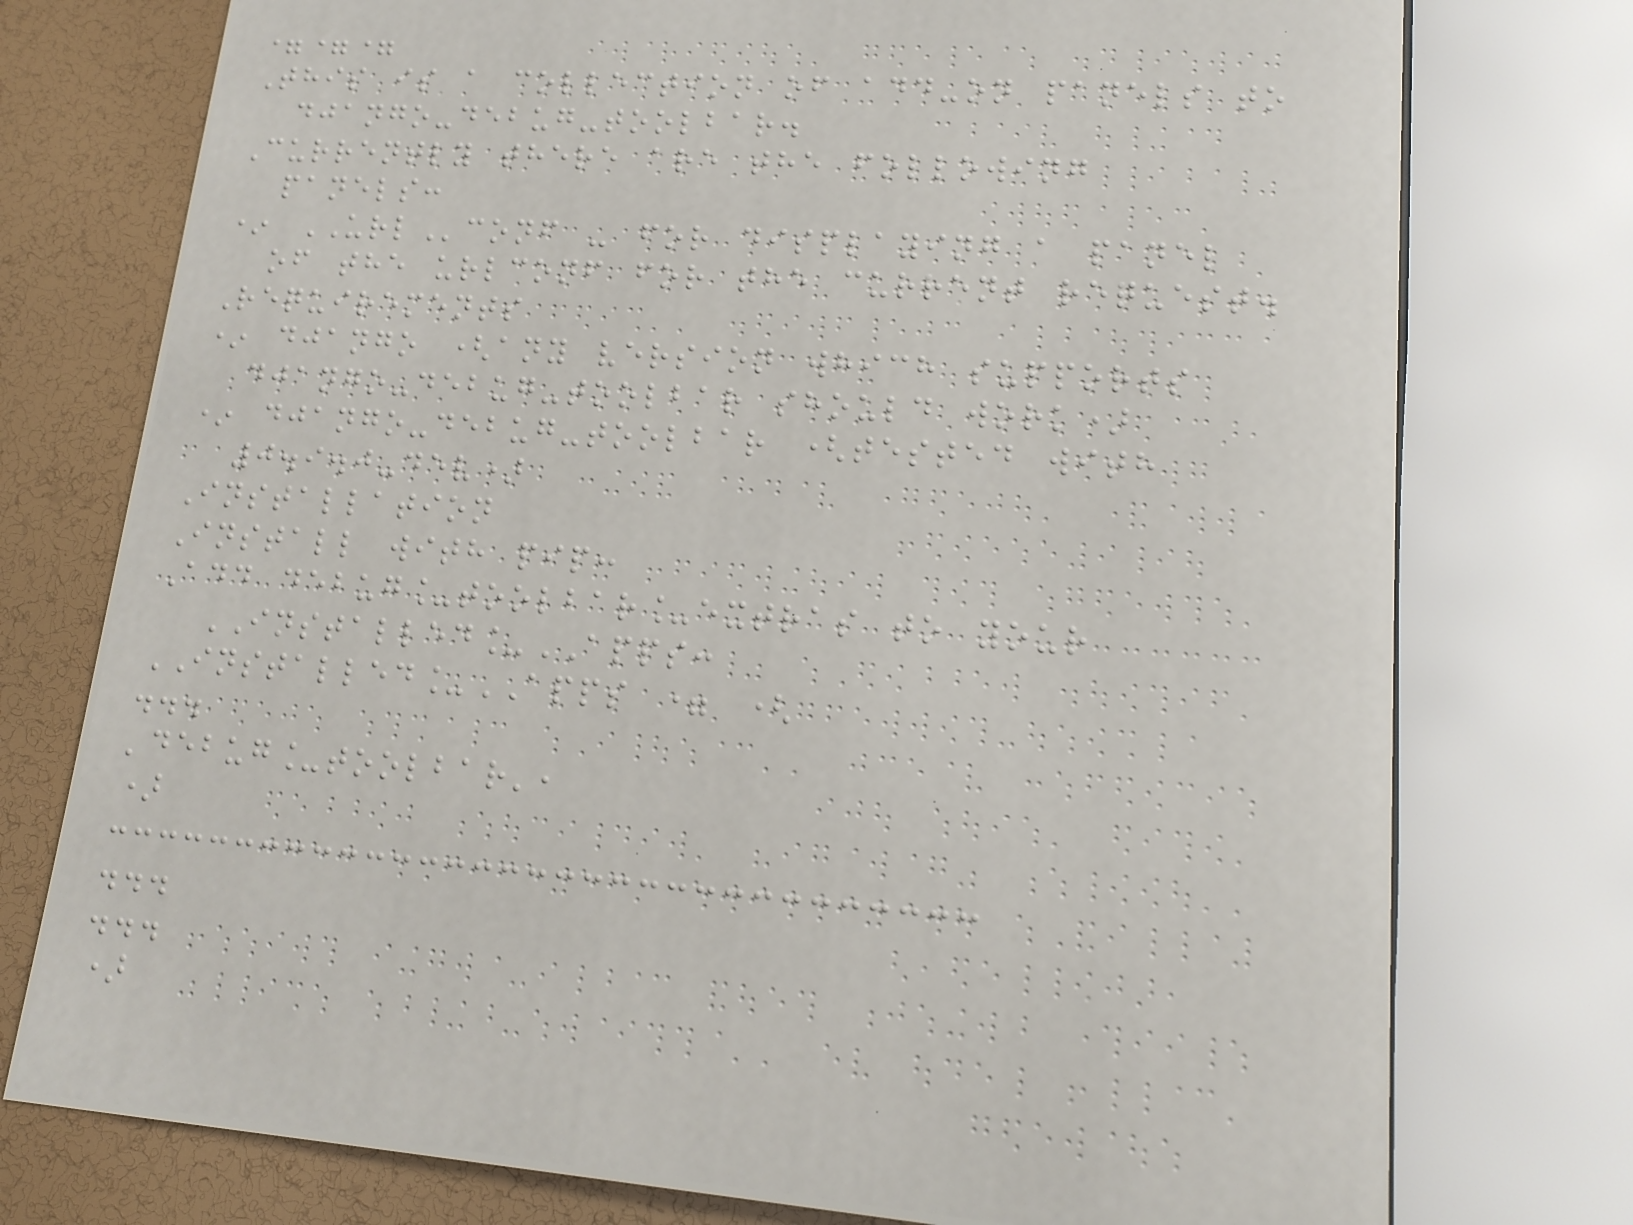===
This is a collection of add-on panels to
django-debug-toolbar.
Currently there are the following
panels:
* URLconf - for displaying a panel
of the urlconf for the current request.
Requirements
* django (any version which supports
django-debug-toolbar should work)
* django-debug-toolbar (tested with
0.9.0-dev)
Installation
Install with pip:
Add debug_toolbar_extras to your
INSTALLED_APPS:
INSTALLED_APPS = (
...
'debug_toolbar',
)
...
...
)
